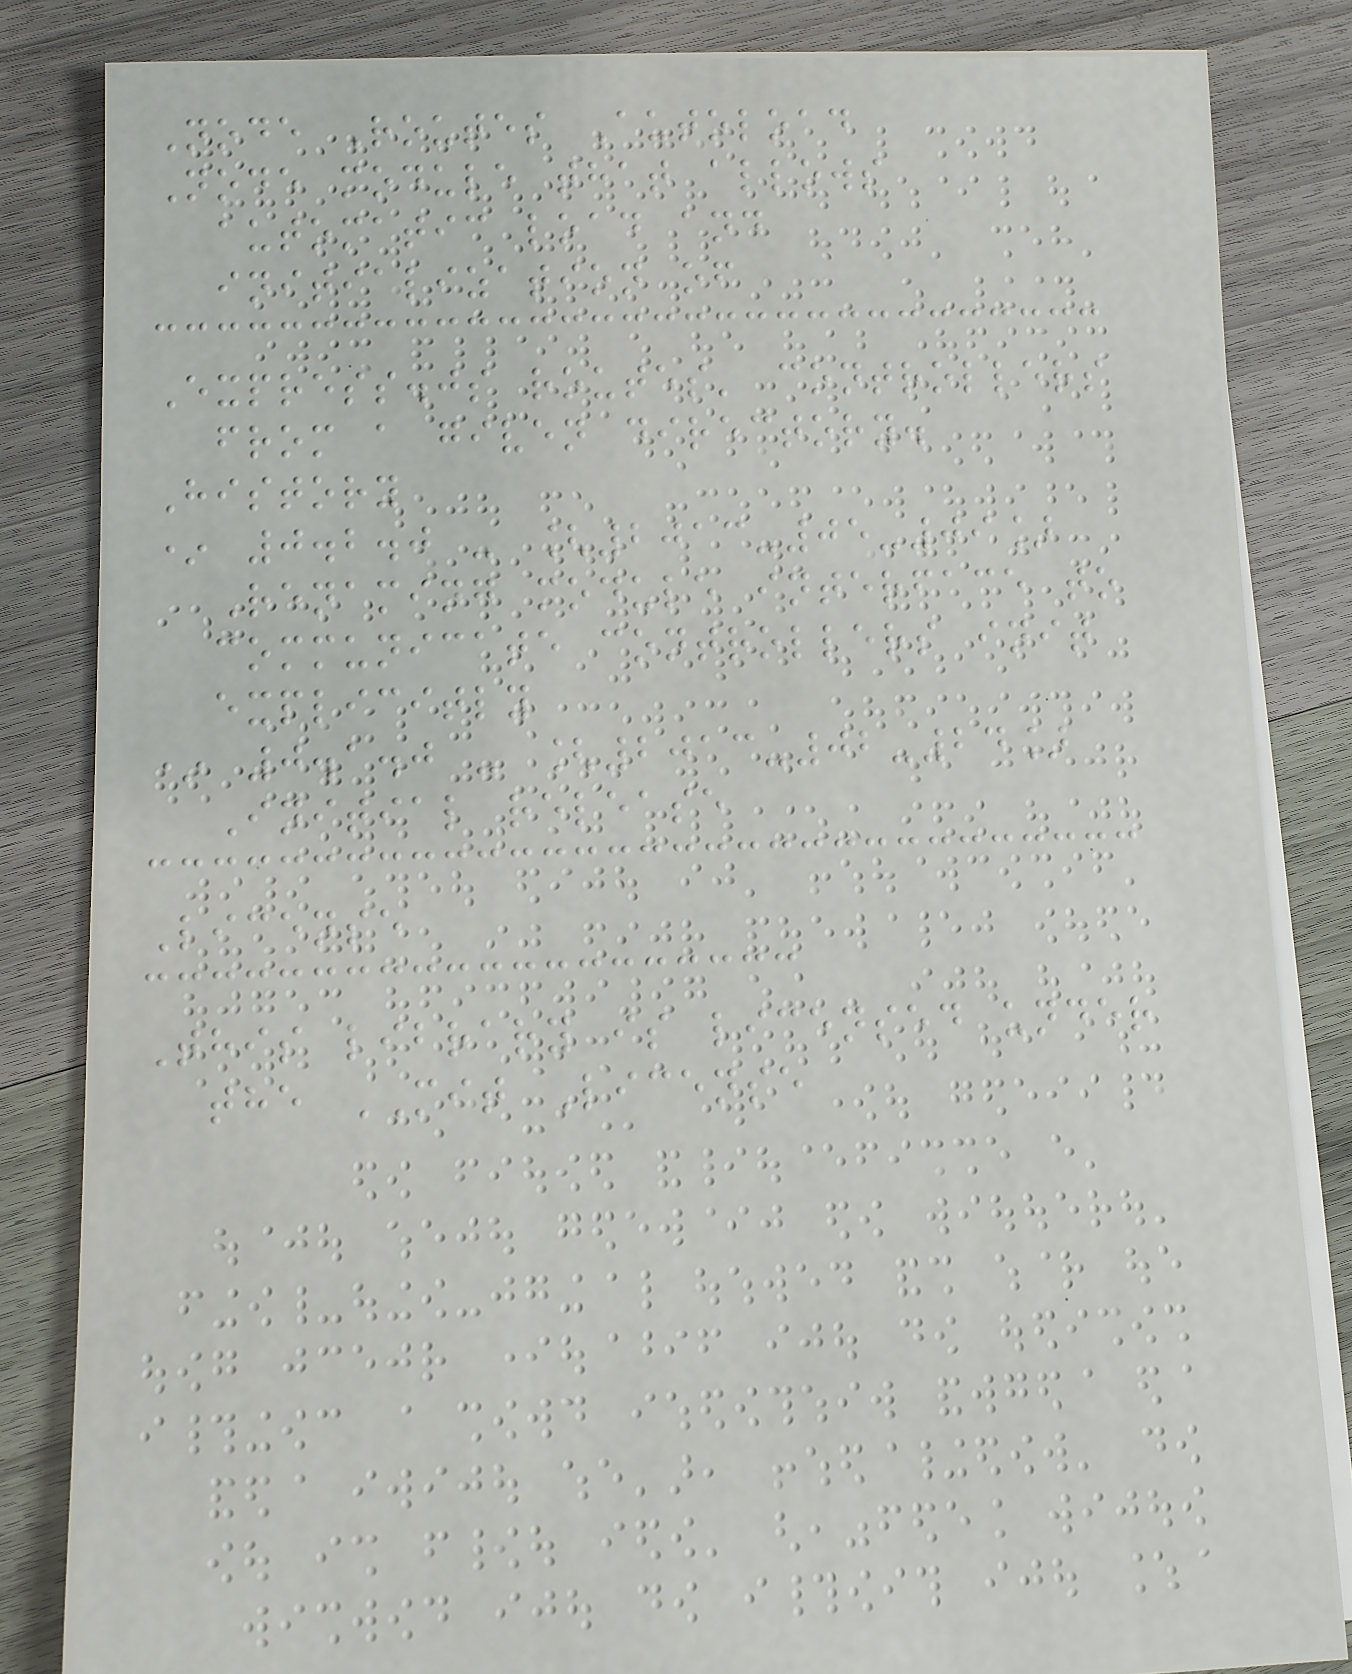Node Routes Autoload
Node module that allows
automatic load and
initialization of
Express.js routes' controllers
from a given directory.
History
* 0.2.0 - [2013-05-09]
Renaming module interface to
communicate controllers init
explicitly
* 0.1.0 - [2013-02-24]
Initial release
License
This library is licensed under
the MIT License
